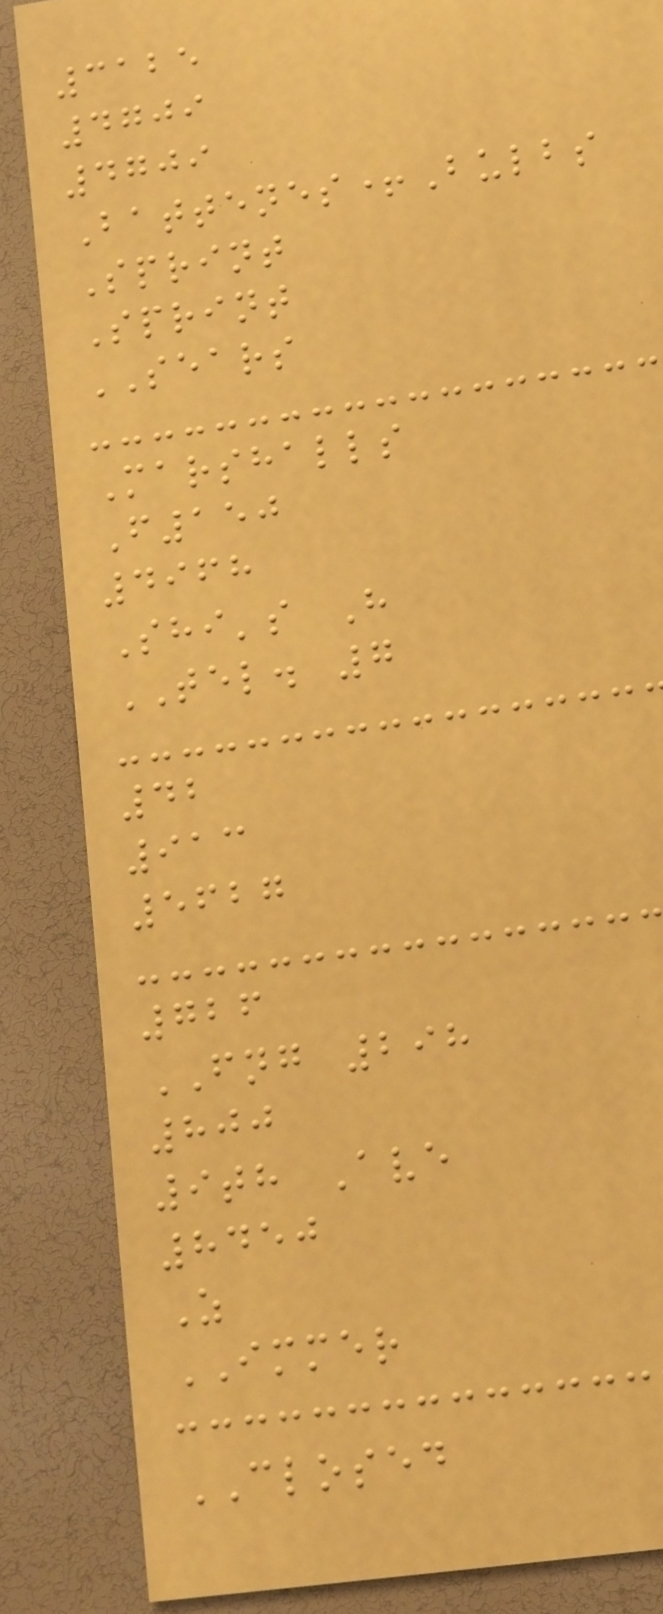3125
4709
4709
Battenes+Bulbs
Sprint
Sprint
SEARS
Marshalls
F150
4968
Shi's H
TEL. 7
42
913
5627
726
FNG 298
800
9th Ave
8450
Z
IMMER
CLOSED
